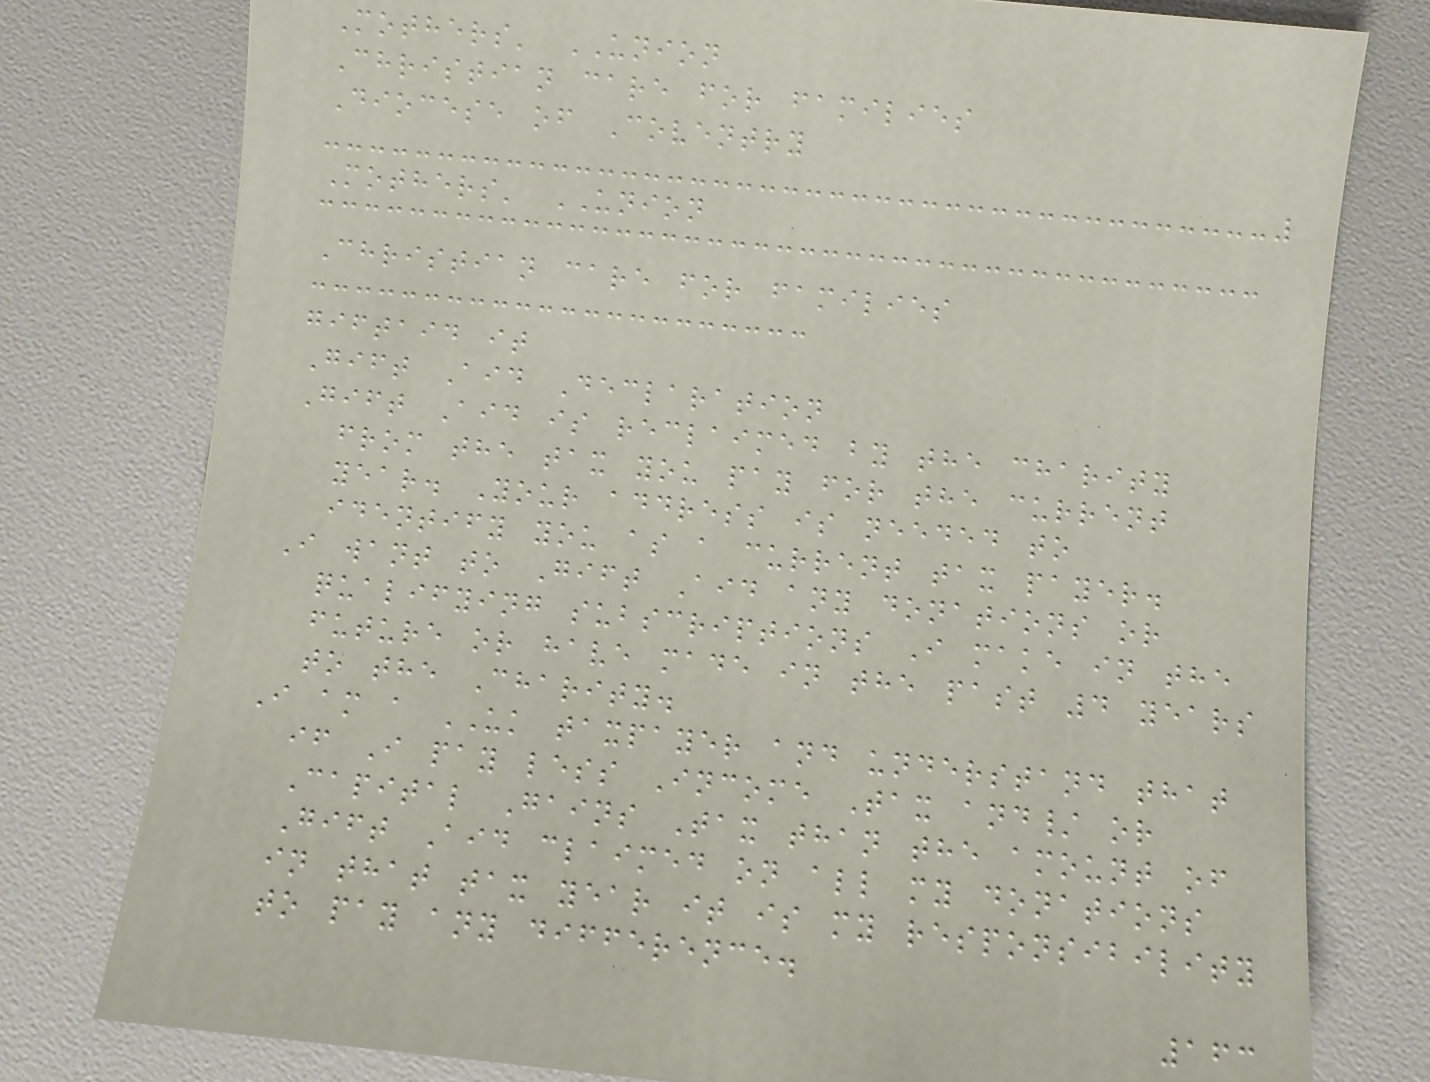Mothers' UNION
Christian care for families
Diocese of Coventry
Mothers' UNION
Christian care for families
giftaid it
Gift Aid Declaration
Gift Aid is reclaimed by the charity
from the tax you pay for the current
year. Your address is needed to
identify you as a current tax payer.
I want to Gift Aid any donations or
qualifying subscriptions I make in the
future or have made in the past 4 years
to the Charity.
I am a UK taxpayer and understand that
if I pay less Income Tax and/ or
Capital Gains Tax than the amount of
Gift Aid claimed on all my donations
in that tax year it is my responsibility
to pay any difference.
163
